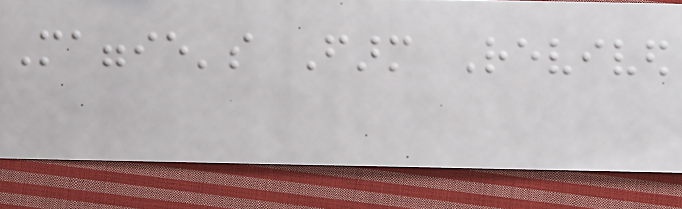Maggie's Farm Revived
